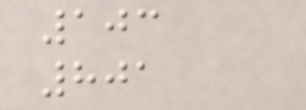103
801
